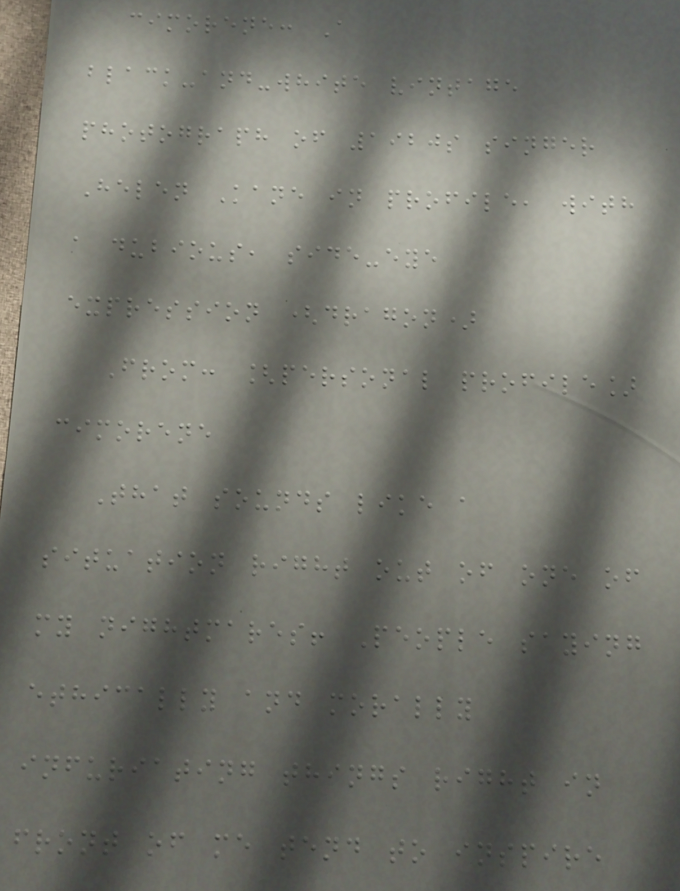cimorene: A
black-and-white vintage
photograph of 1920s singer
Helen Kane in profile, with
a dubious, side-eye
expression (dragon)
From: [personal profile]
cimorene
That sounds like a
situation right out of one of
my nightmares! People saying
ethically and morally
infuriating things right in
front of me tend to inspire
